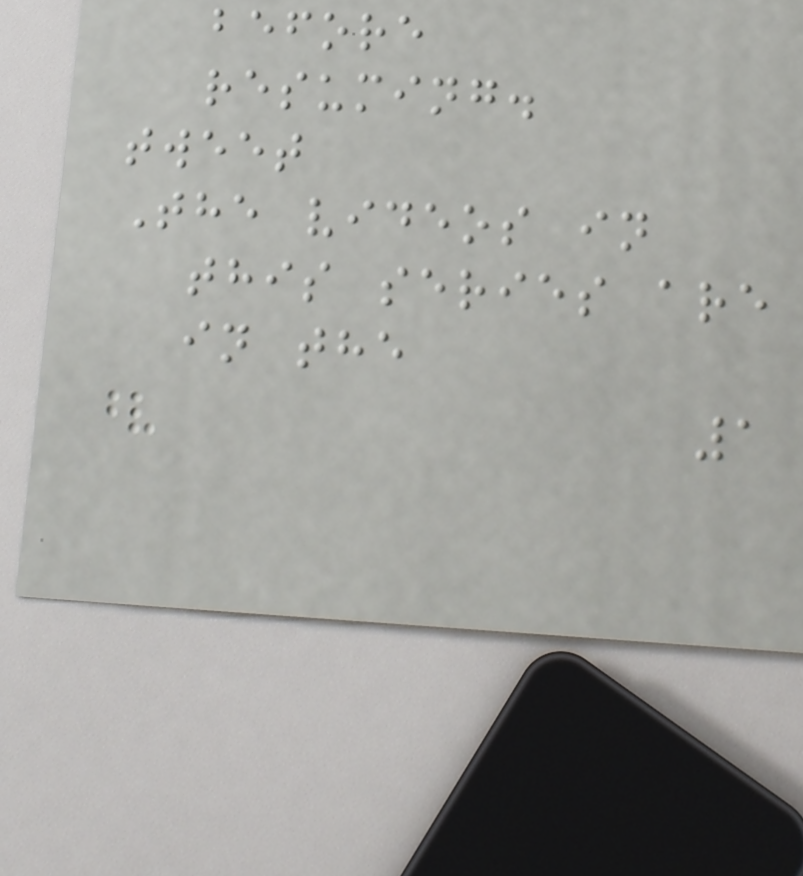before
resuming.
tweet
The videos in
this series are
in the
1
